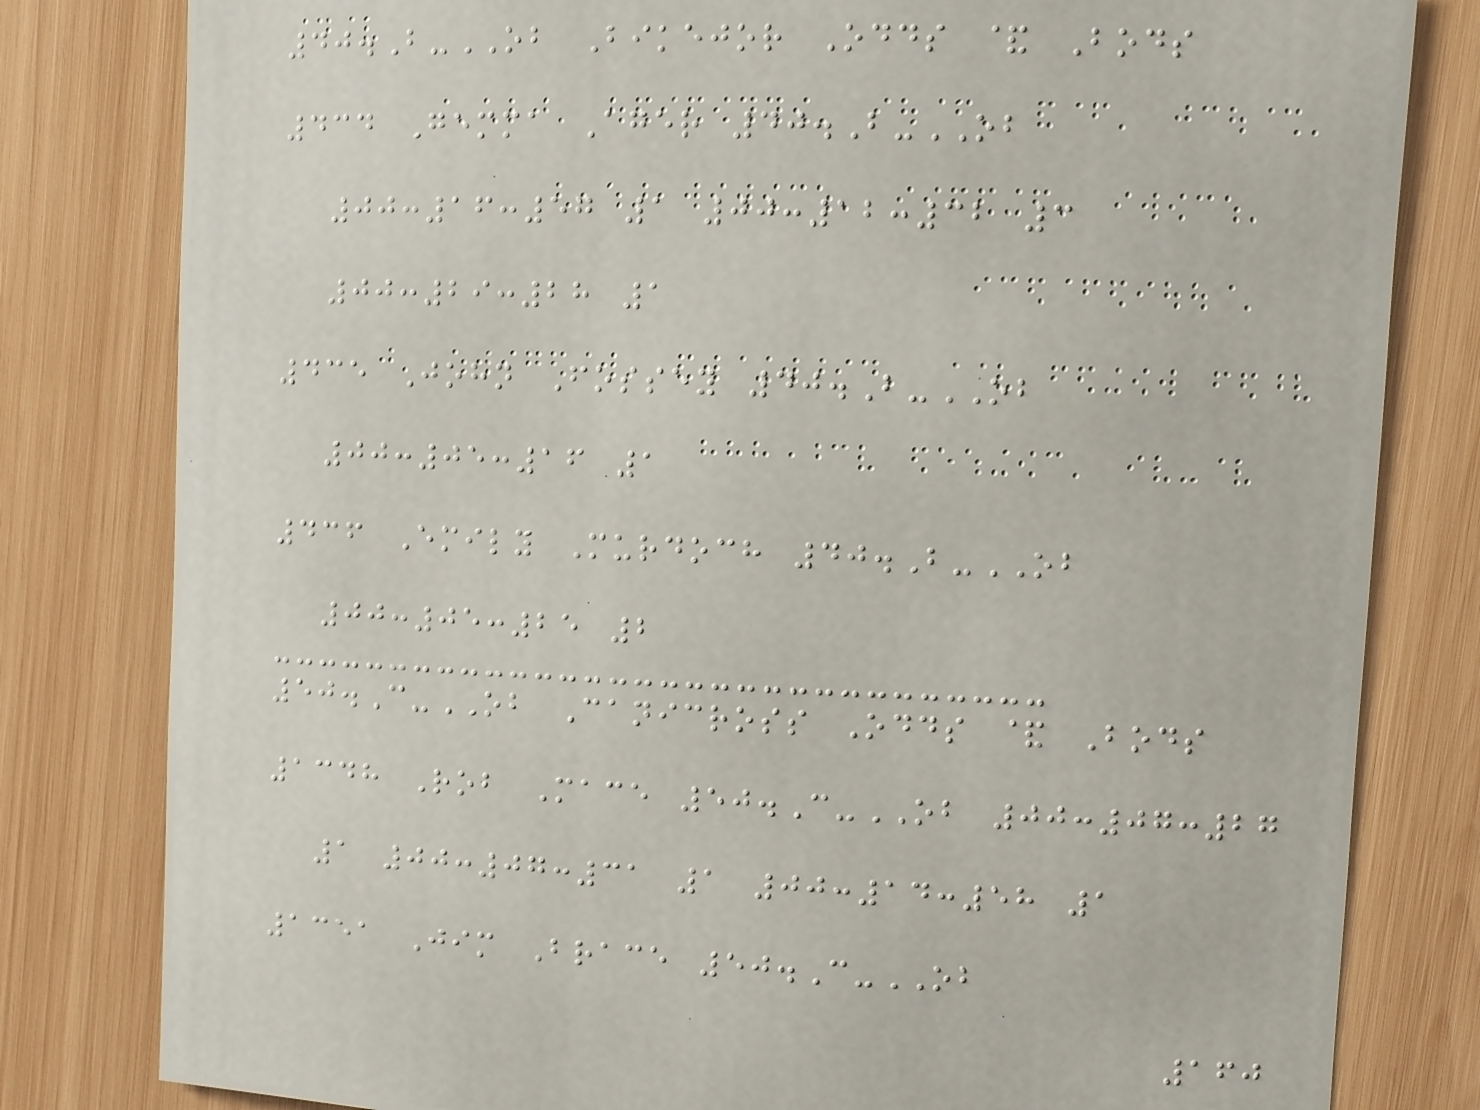40.B-OB Bikejor Odds & Bods
434 Gemma Ager 40.B-OB
00:16:57 1 00:12:32 3
00:29:28 1
435 John Fossey 40.B-OB
00:05:16 1
436 Emily Murdoch 40.B-OB
00:05:25 2
50.C-OB Canicross Odds & Bods
1348 Rob Mace 50.C-OB 00:07:27
1 00:07:31 1 00:14:58 1
1351 Jim Brace 50.C-OB
160
